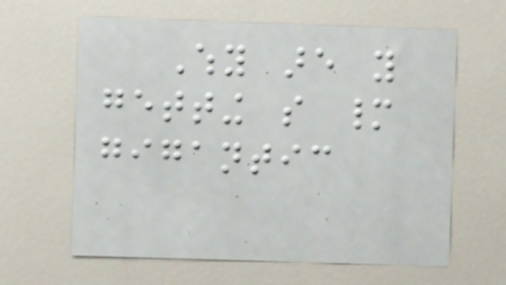Why are you
getting so many
gigantic
